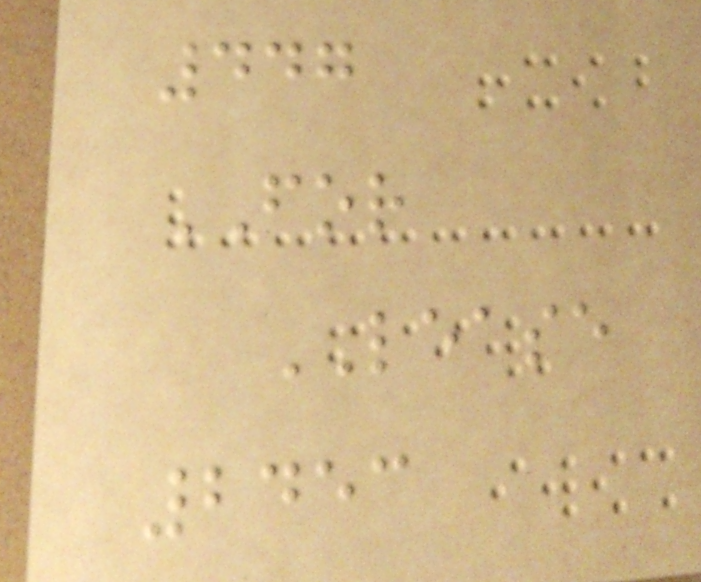447
FOR
LEASE
2453
